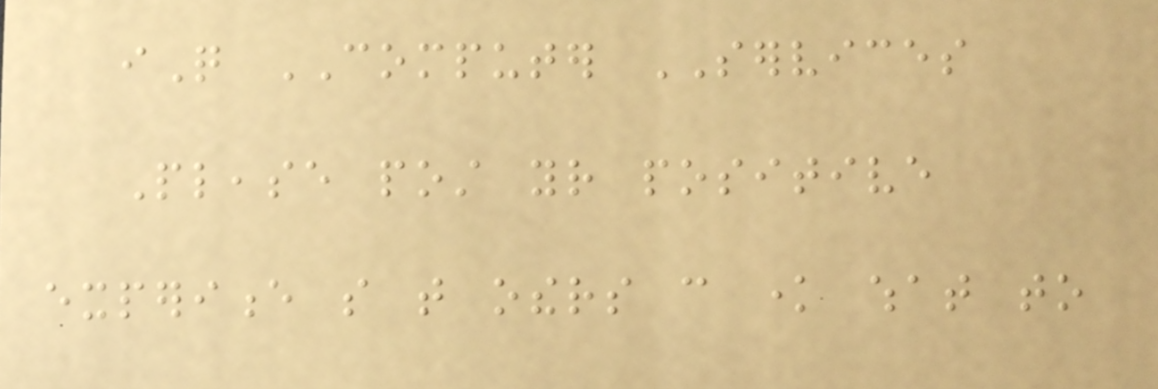iQ COMPUTER SERVICES
Please post your positive
experience so that others can know what to
